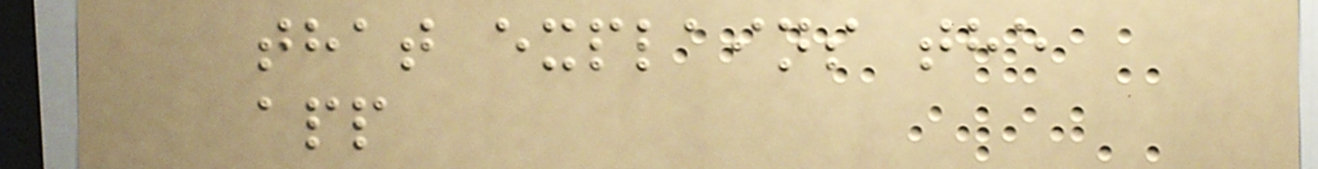that explains the
app
